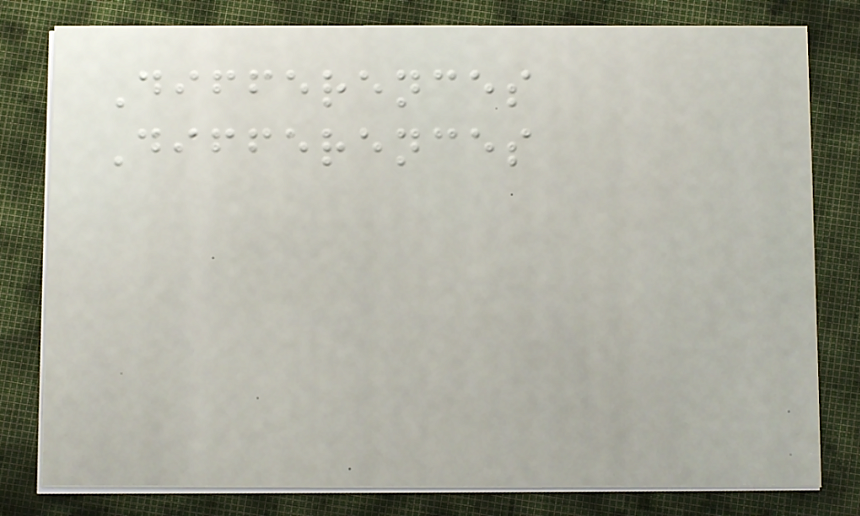Differences
Differences
